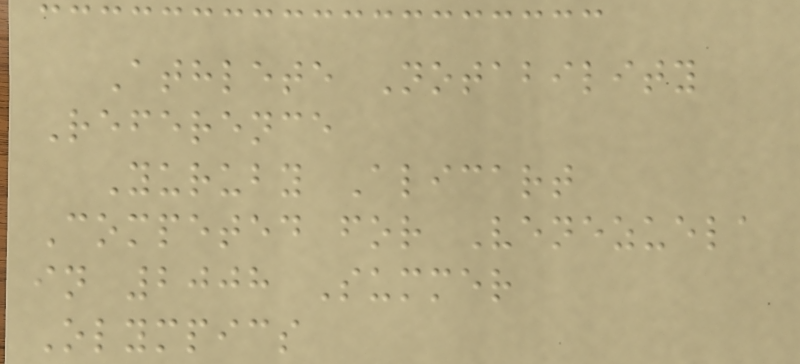Athlete Notability
Reference
Yuruby Alicart
Competed for Venezuela
in 2008 Summer
Olympics
